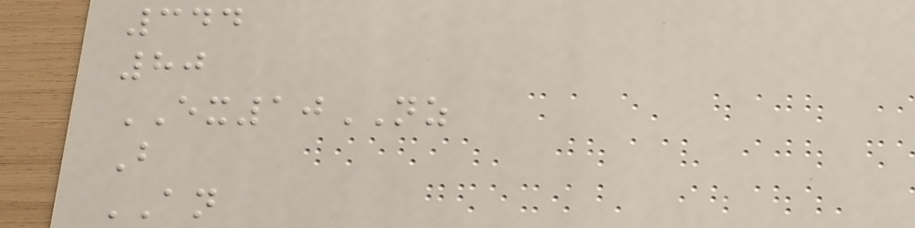344
80
EX10NZ
B
AN
